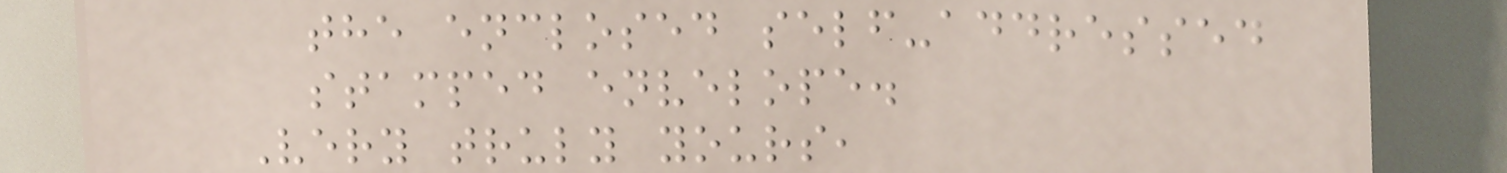the enclosed self-addressed
stamped envelope.
Very truly yours,
